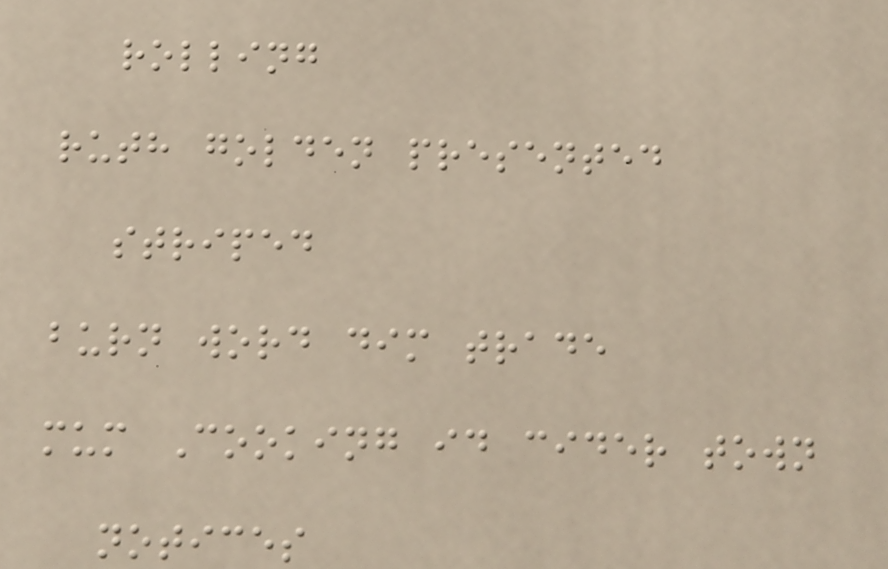rolling
ruth golden presented
striped
burn word dim trade
mum Cooking id cider town
notices
